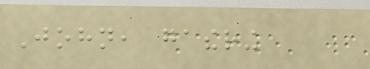John, gathering
